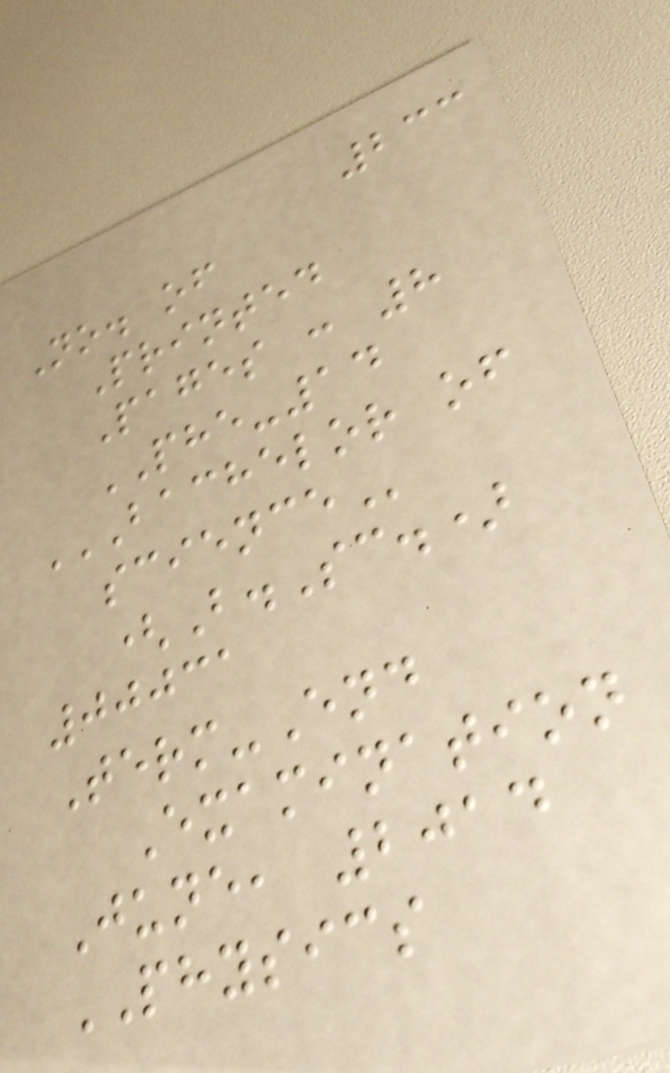233
No. of
Printed
Pages : 8
PHE-14
BACHELOR OF
SCIENCE
(B.Sc.)
00031
Term-End
Examination
June, 2014
PHYSICS
